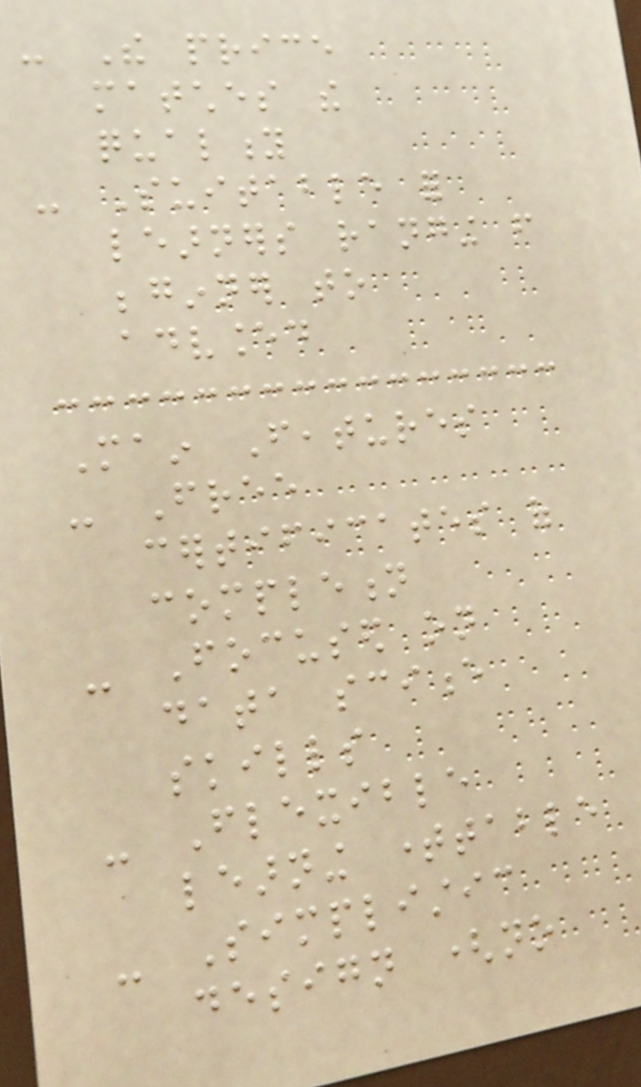- The price
matches the
quality
- Suitable for
learners ranging from
beginner to
advanced
Main Features
- Free
certificates of
completion
- Focused on
data science
skills
- Flexible
learning timetable
- Simplistic
design (no
